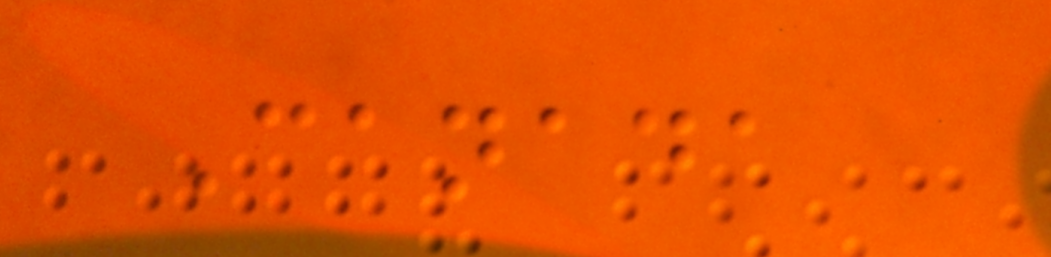Canada
